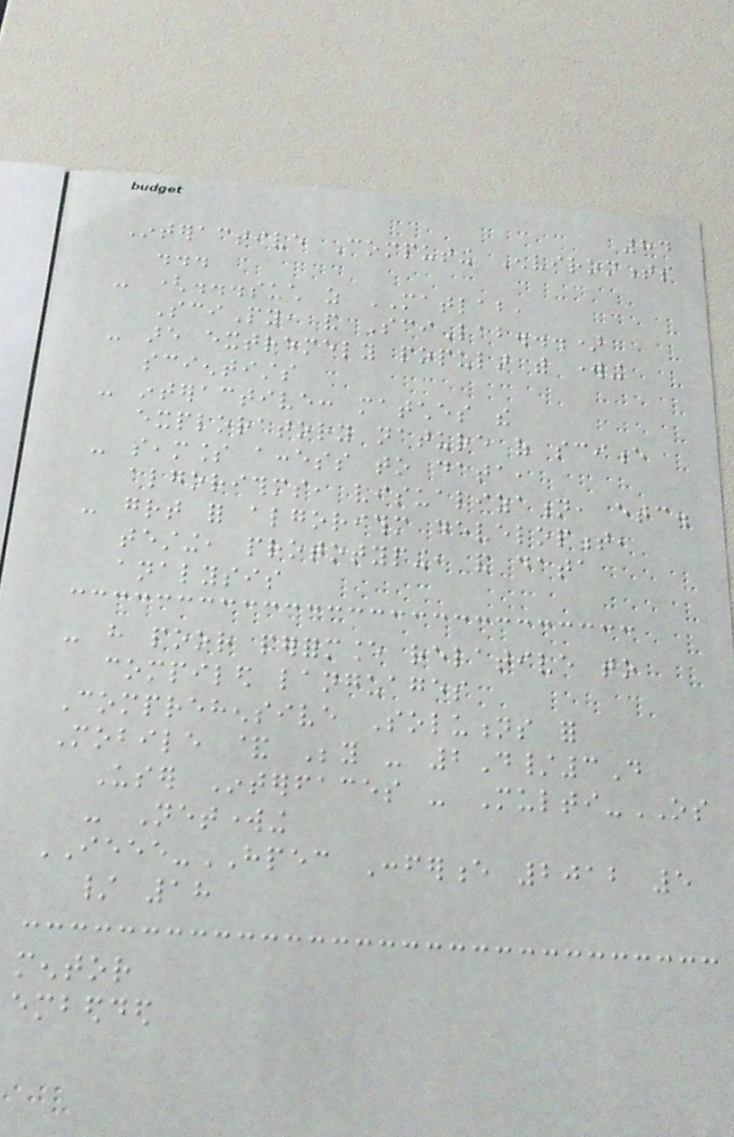84
Interactive Computing Environments
...
- (...such as MATLAB,
SciPy, and SciLab...)
- are extremely popular with working
scientists
- interactive: matches the
exploratory nature of science
- seamless access to data,
algorithms, visualization, etc.
- great for algorithm development,
testing, prototyping, and data
analysis
- have poor performance relative to
compiled languages
Comprehensive Solutions for
Mobile & Beyond - 2D/3D
User Interfaces - Multi-OS
- Networking
IEEE-HPEC Conference 2012 5
/ 18
mentor
embedded
